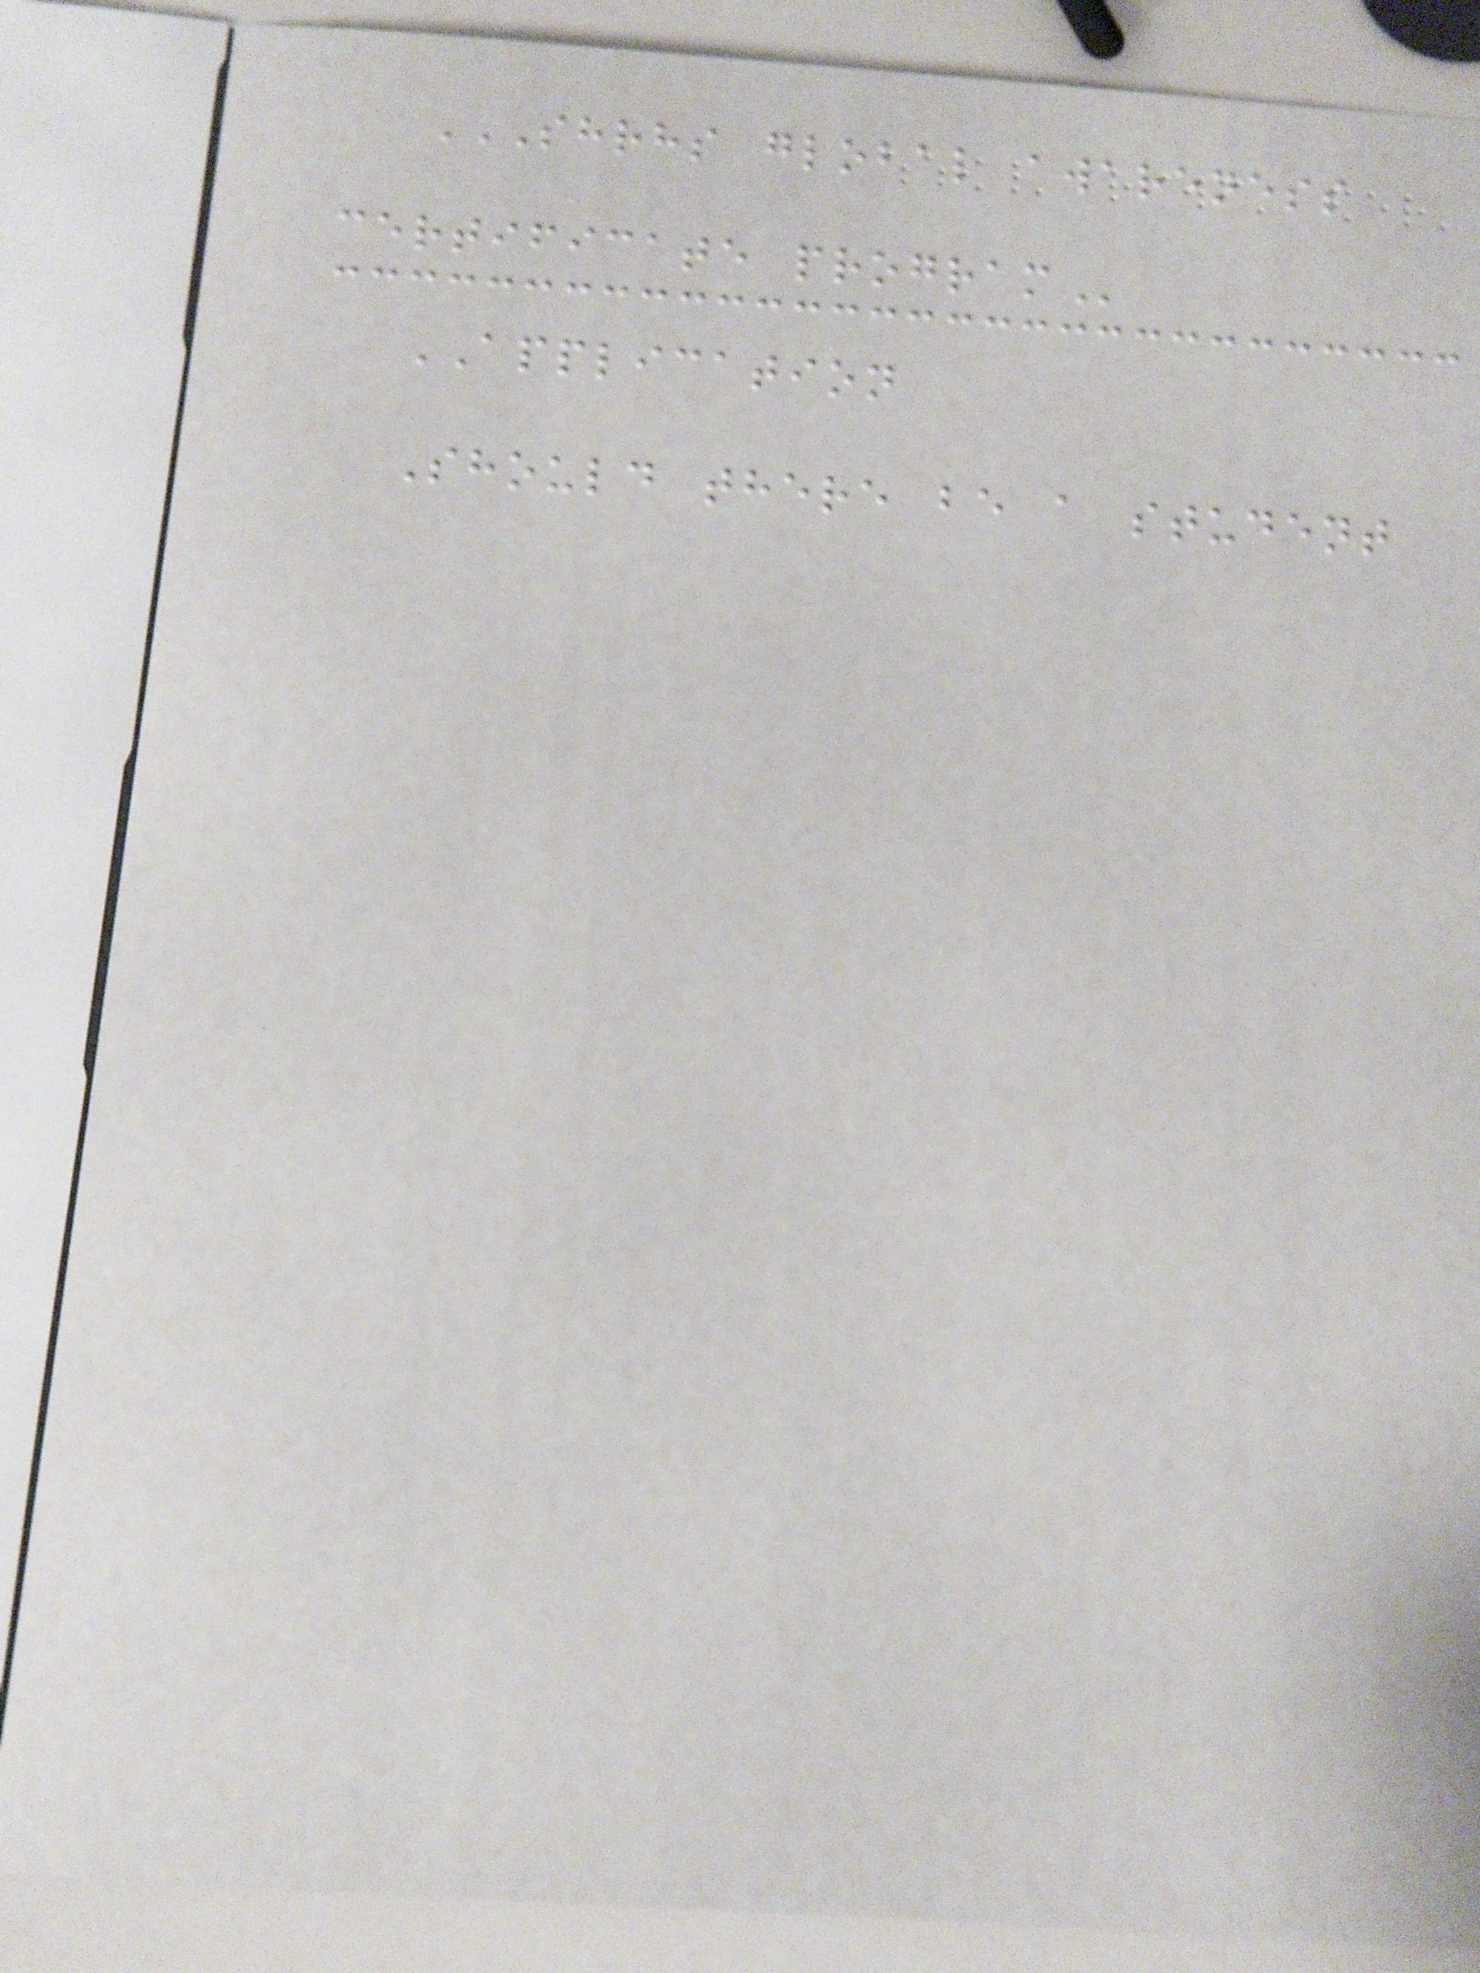SHRHS GLOBAL AWARENESS
CERTIFICATE PROGRAM
APPLICATION
Should there be a student
